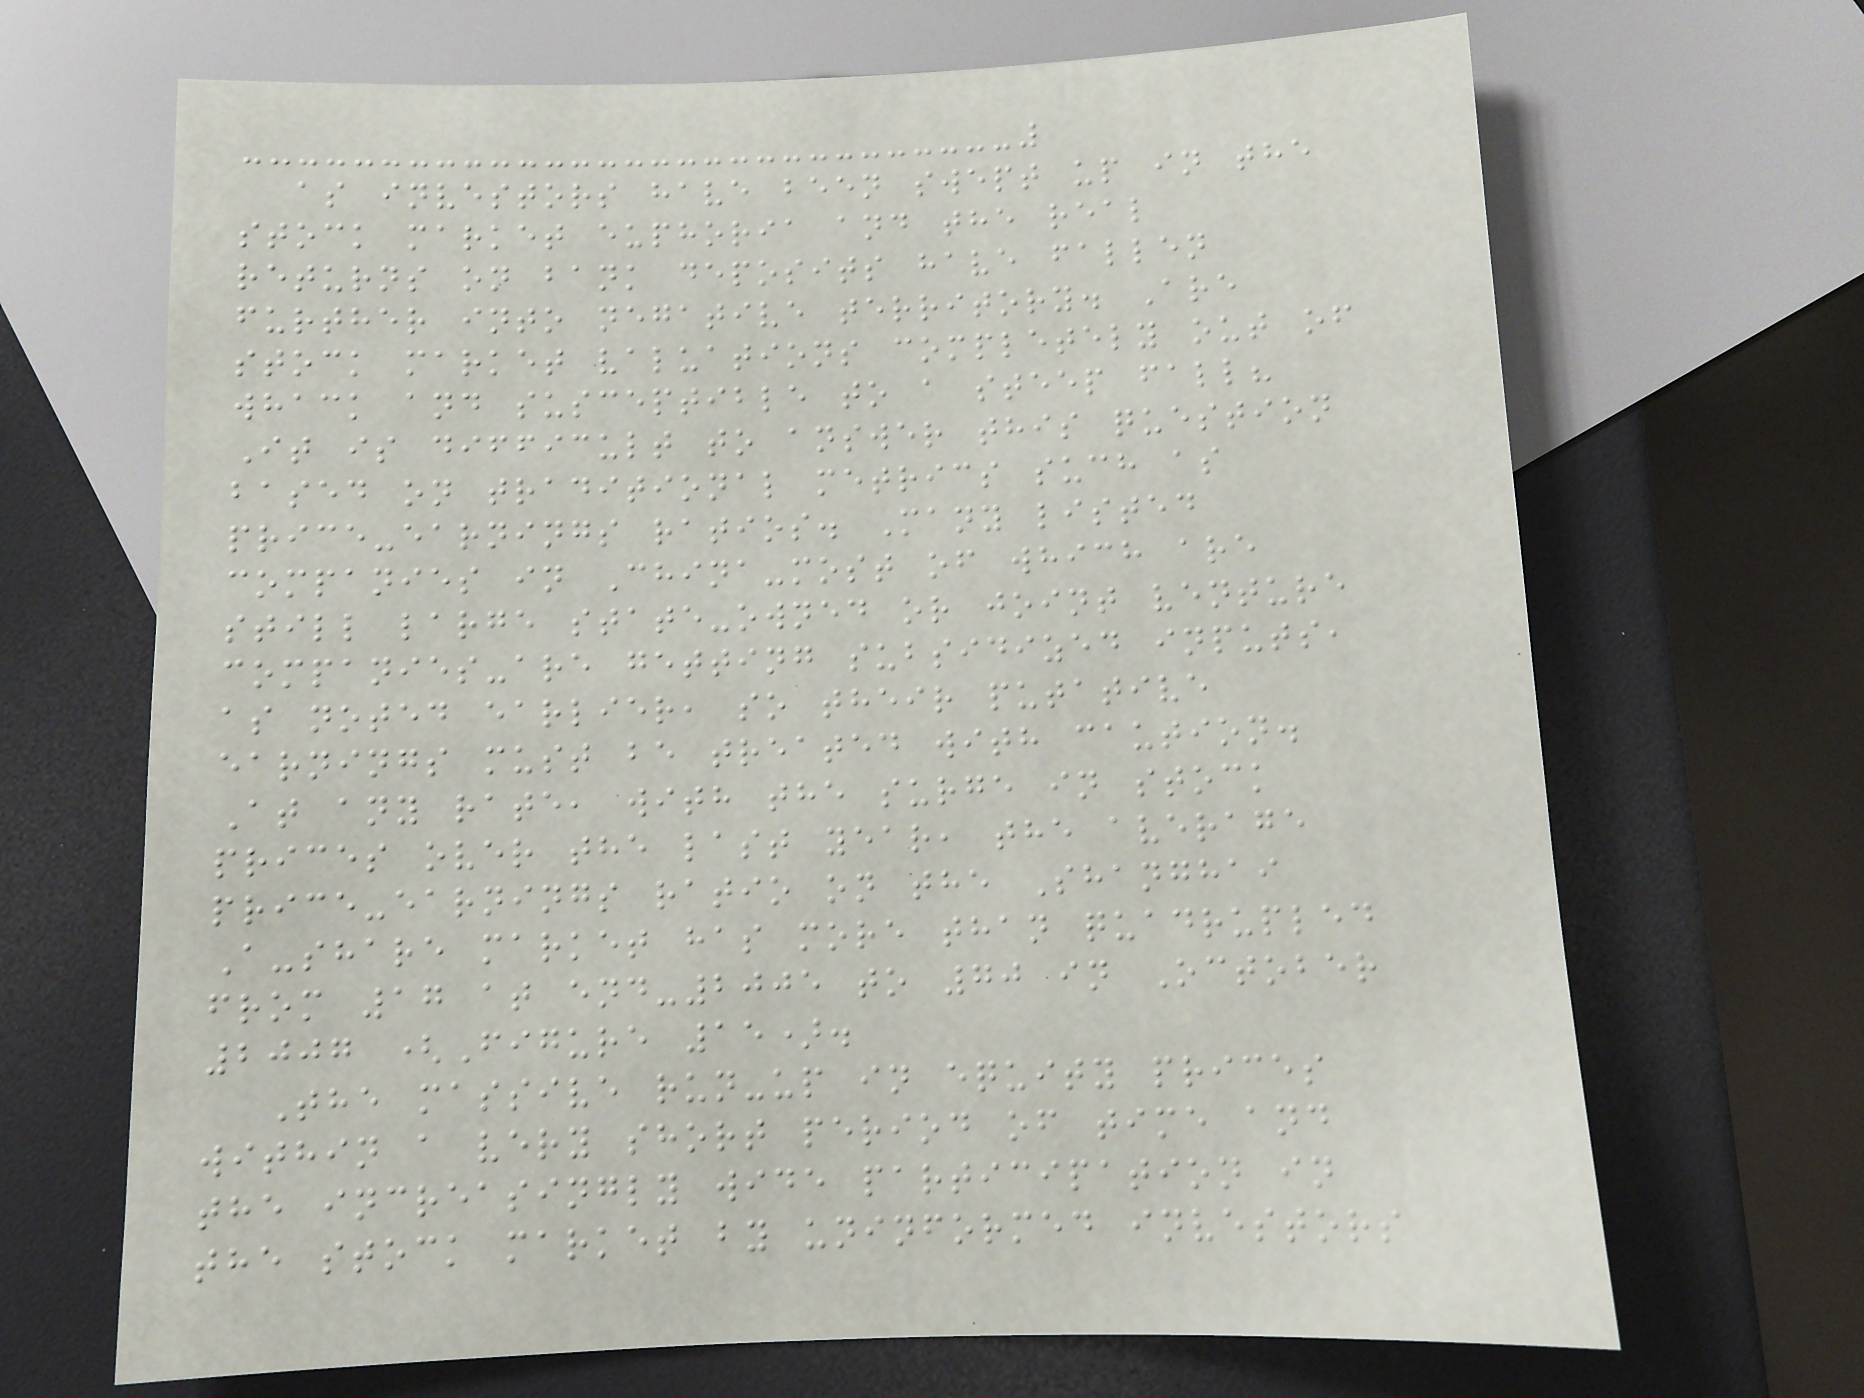as investors have been swept up in the
stock market euphoria and the real
returns on bank deposits have fallen
further into negative territory. Are
stock market valuations completely out of
whack and susceptible to a steep fall?
It is difficult to answer this question
based on traditional metrics such as
price-earnings ratios. Many listed
companies in China-most of which are
still large state-owned or joint venture
companies-are getting subsidized inputs,
as noted earlier, so their putative
earnings must be treated with caution.
At any rate, with the surge in stock
prices over the last year, the average
price-earnings ratio on the Shanghai
A-share market has more than quadrupled
from 17 at end-2005 to 70 in October
2007 (Figure 15).
The massive run-up in equity prices
within a very short period of time and
the increasingly wide participation in
the stock market by uninformed investors
